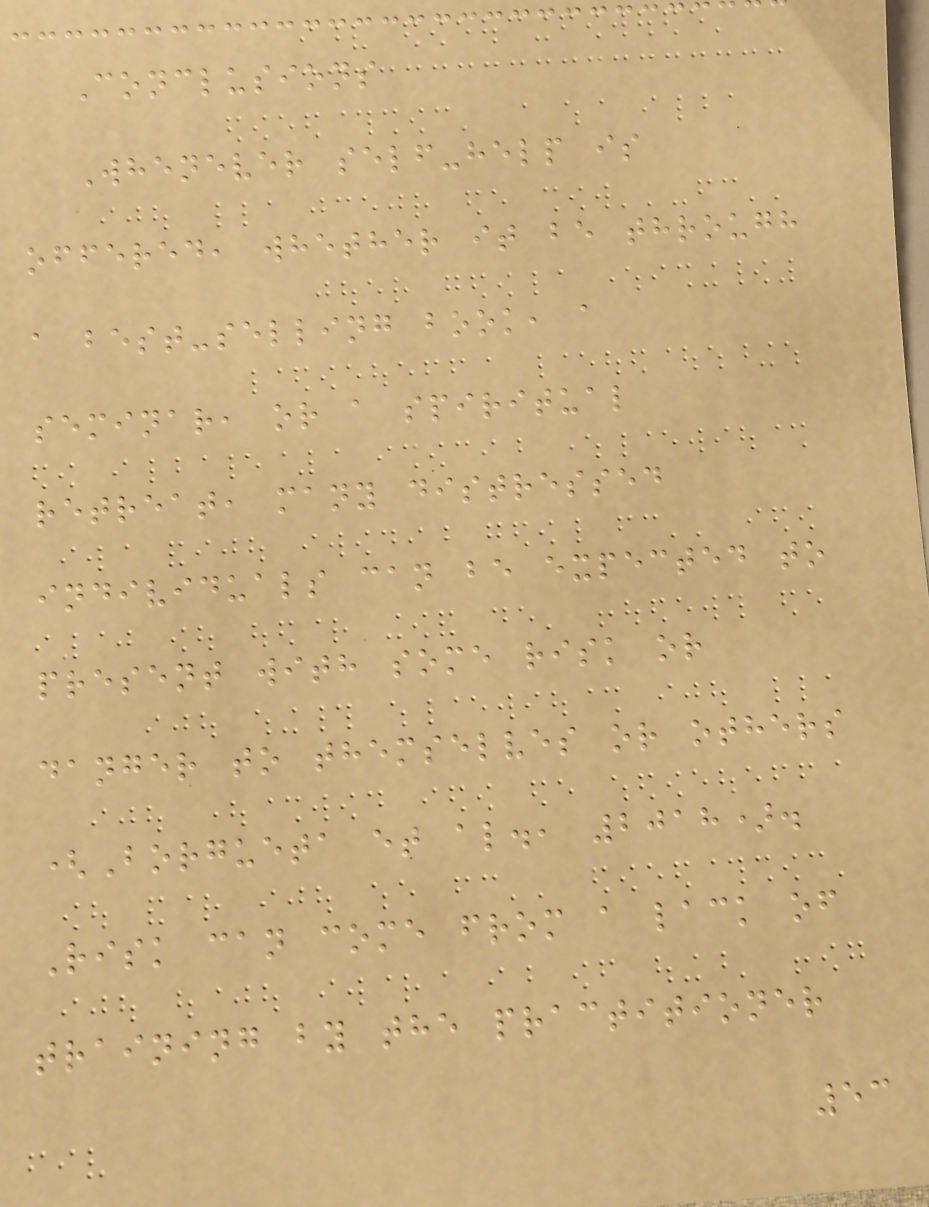Conclusions
Whenever self-help is
offered, whether it be through
a best-selling book, a
seminar, or a spiritual
retreat, many distressed
individuals can be expected to
present with some risk or
danger to themselves or others
(Borgueta et al., 2018).
Risk can come from a lack of
training by the practitioner
53
